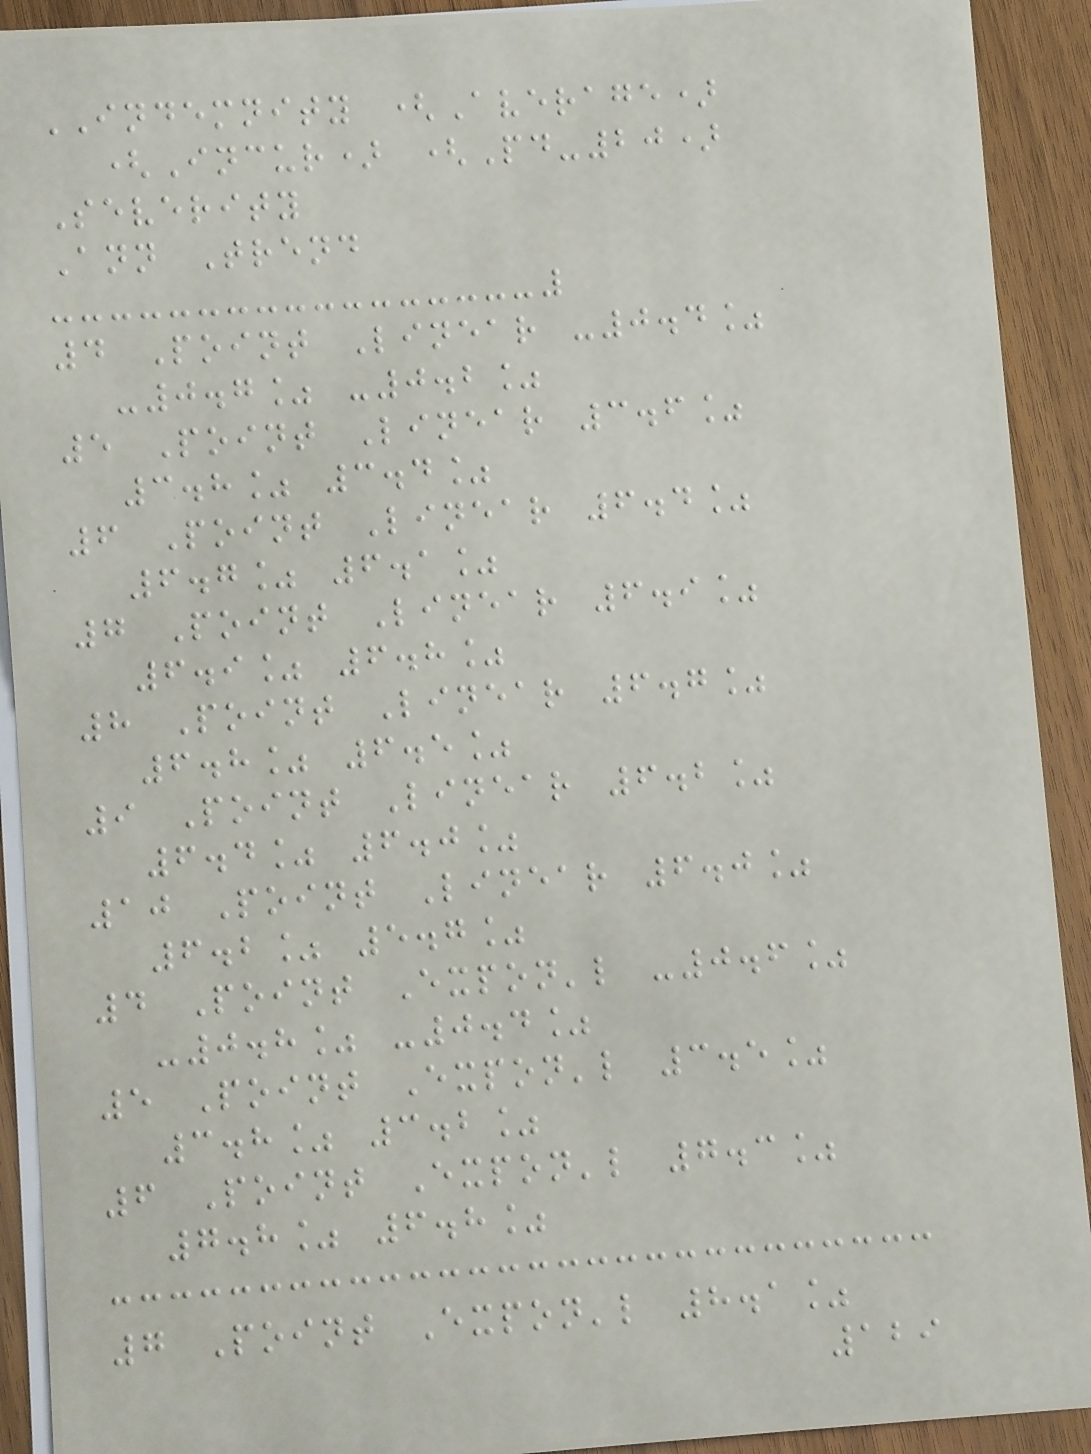INDEMNITY (Average)
(Incur) (Pd-20)
Severity
Ann Trend
4 Point Linear -0.4%
-0.7% -0.2%
5 Point Linear 3.6%
3.8% 3.4%
6 Point Linear 6.4%
6.7% 6.1%
7 Point Linear 6.9%
6.9% 6.8%
8 Point Linear 6.7%
6.8% 6.5%
9 Point Linear 6.2%
6.4% 6.0%
10 Point Linear 6.0%
6.2% 5.7%
4 Point Expon'l -0.6%
-0.8% -0.4%
5 Point Expon'l 3.5%
3.8% 3.2%
6 Point Expon'l 7.3%
7.8% 6.8%
7 Point Expon'l 8.1%
129
